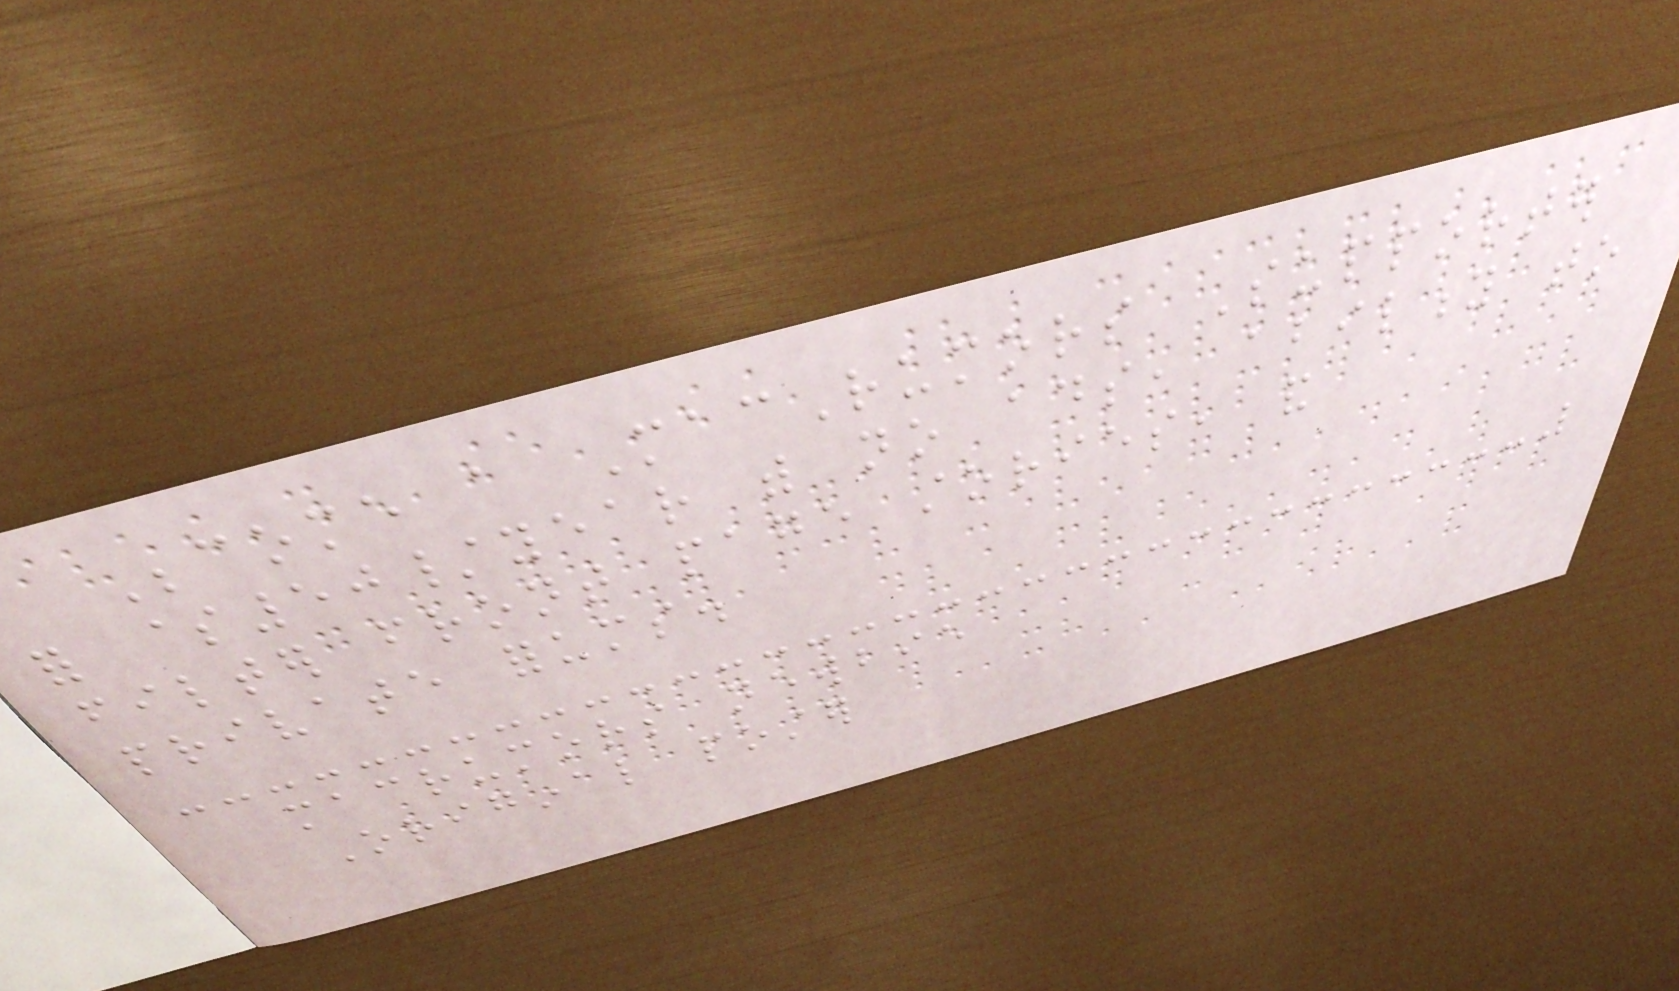Become a MacRumors Supporter
for $50/year with no ads, ability to
filter front page stories, and
private forums.
macrumors newbie
Original poster
